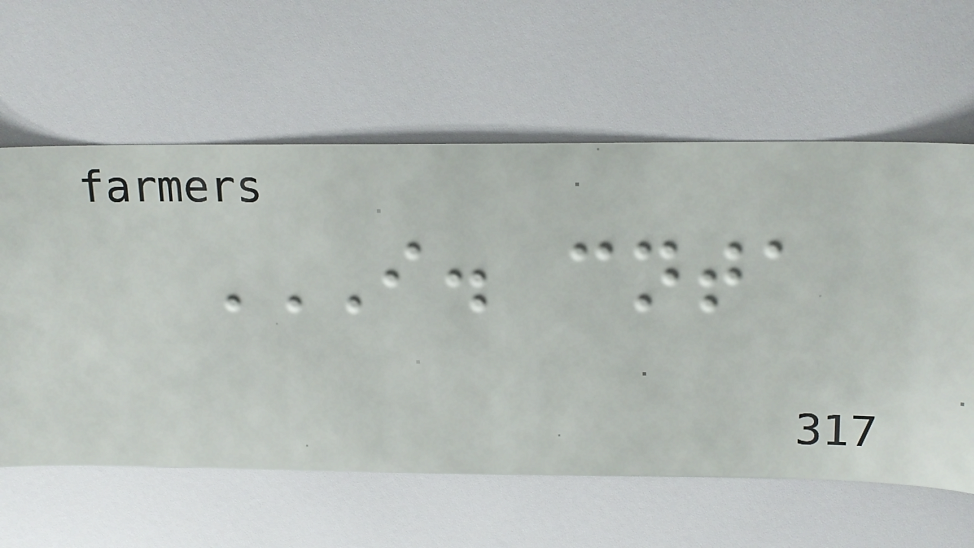I. CNTA
